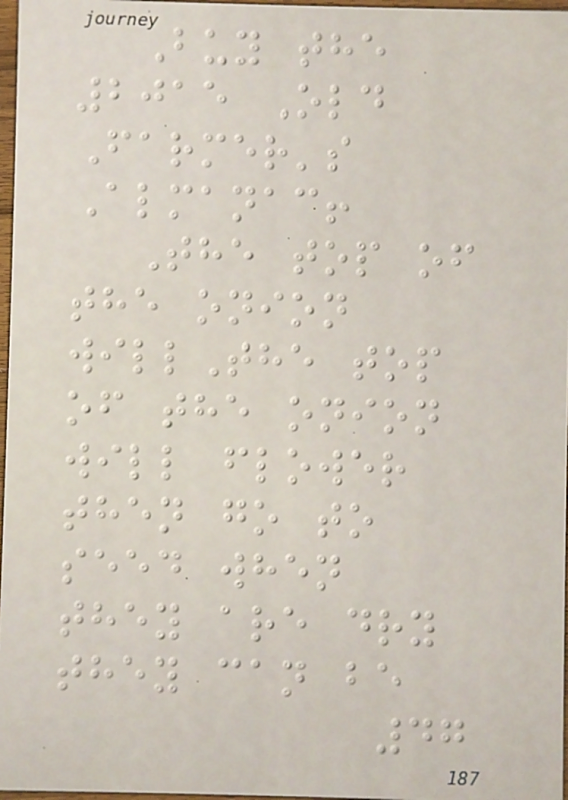Buy the
2015 Old
Farmer's
Almanac!
The top of
the onion
willThe top
of the onion
will flower
then go to
seed when
they are dry
they can be
47
